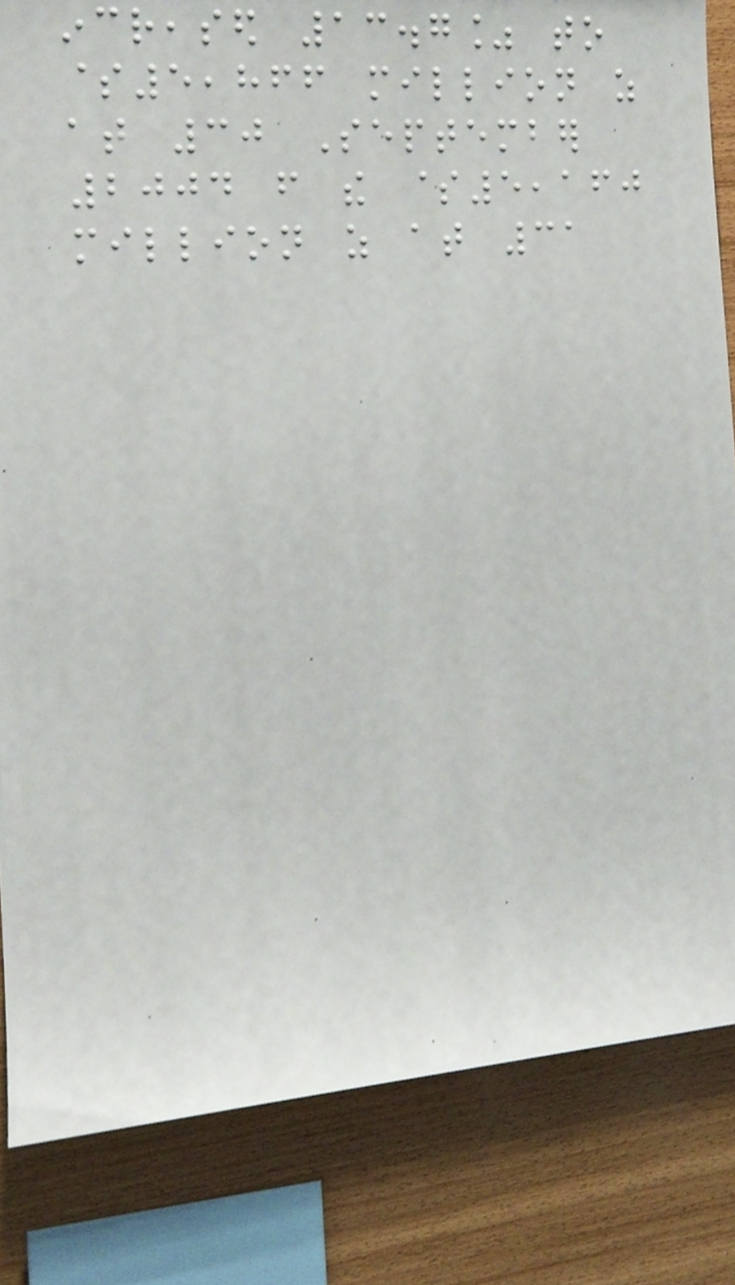increased 13.7% to
$5,866 million as
at 30 September
2004 from the $5,160
million as at 31
